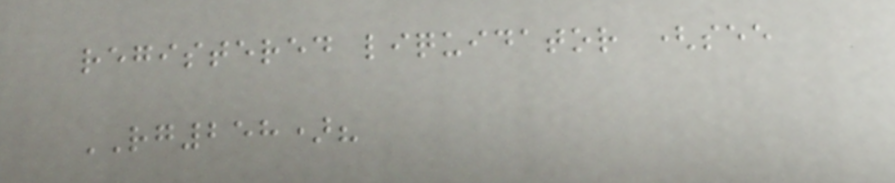registered liquidator (see
RG258)?
